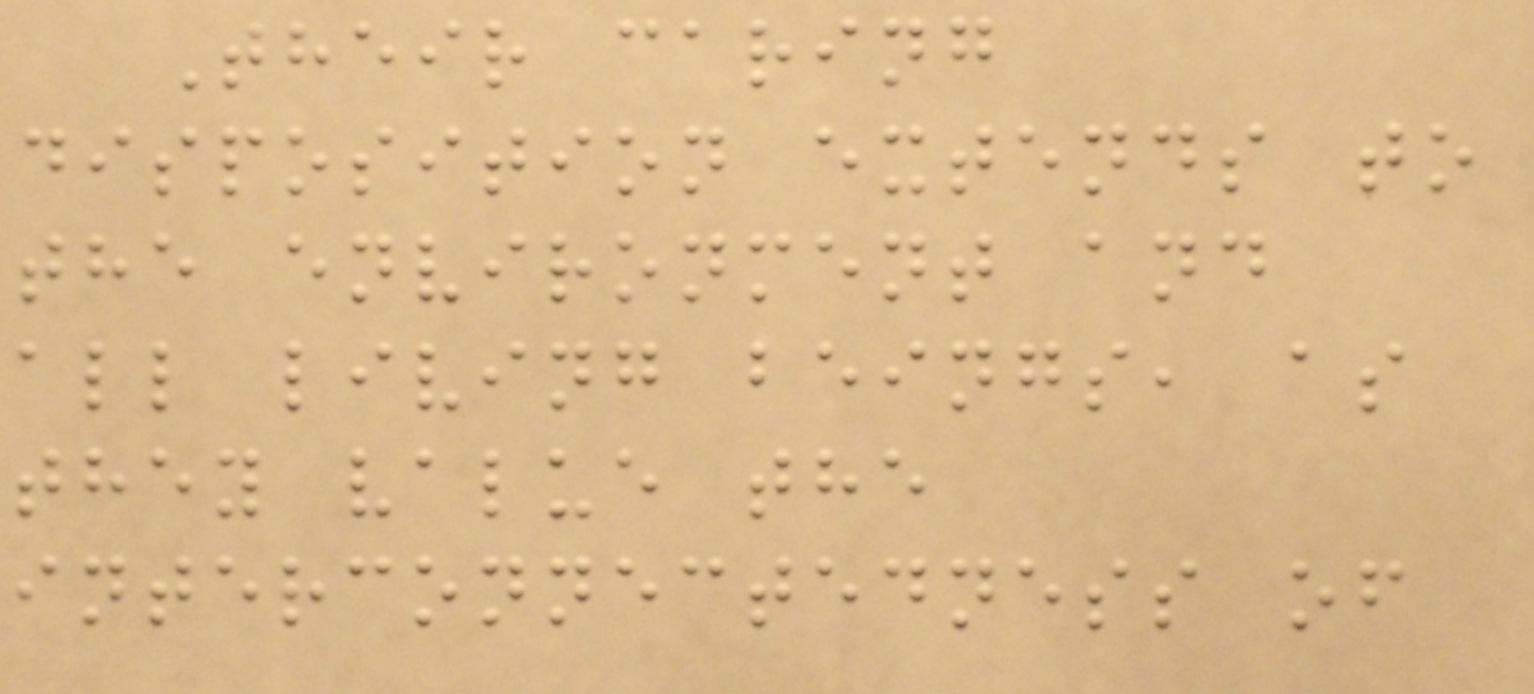Their caring
disposition extends to
the environment and
all living beings, as
they value the
interconnectedness of
